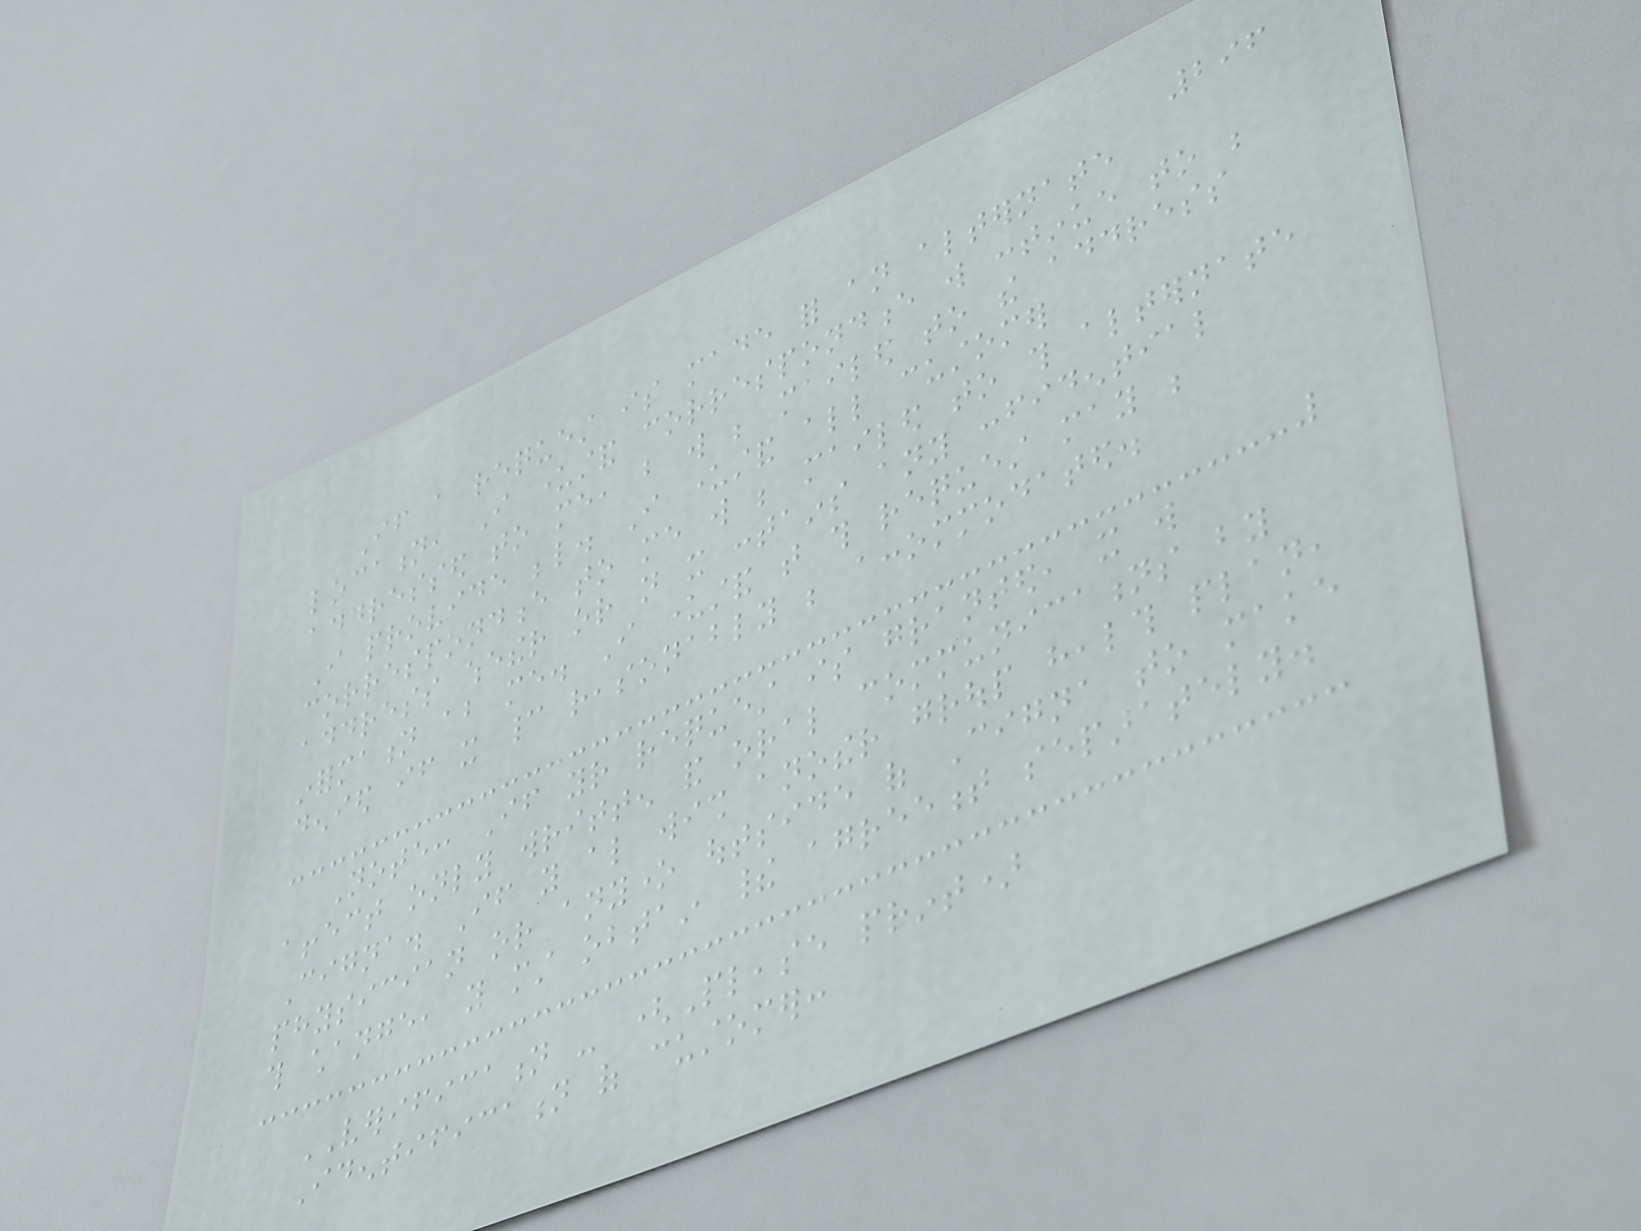296
If a request is made for an alternate
location, I understand correspondence will continue to be
addressed to me, but will be mailed to the address
I provide below. I understand all customer
correspondence to me will be mailed to this alternate
address whether or not it contains any confidential
information about me. I understand that this request may be
denied if it cannot reasonably be accommodated.
Note: If your request is granted, it will
affect only written and oral communications by
Cigna. If you also wish another group health plan,
physician or anyone outside of Cigna to make
this change, you must obtain their agreement separately.
VERIFICATION - (Please print)
Identification of customer:
